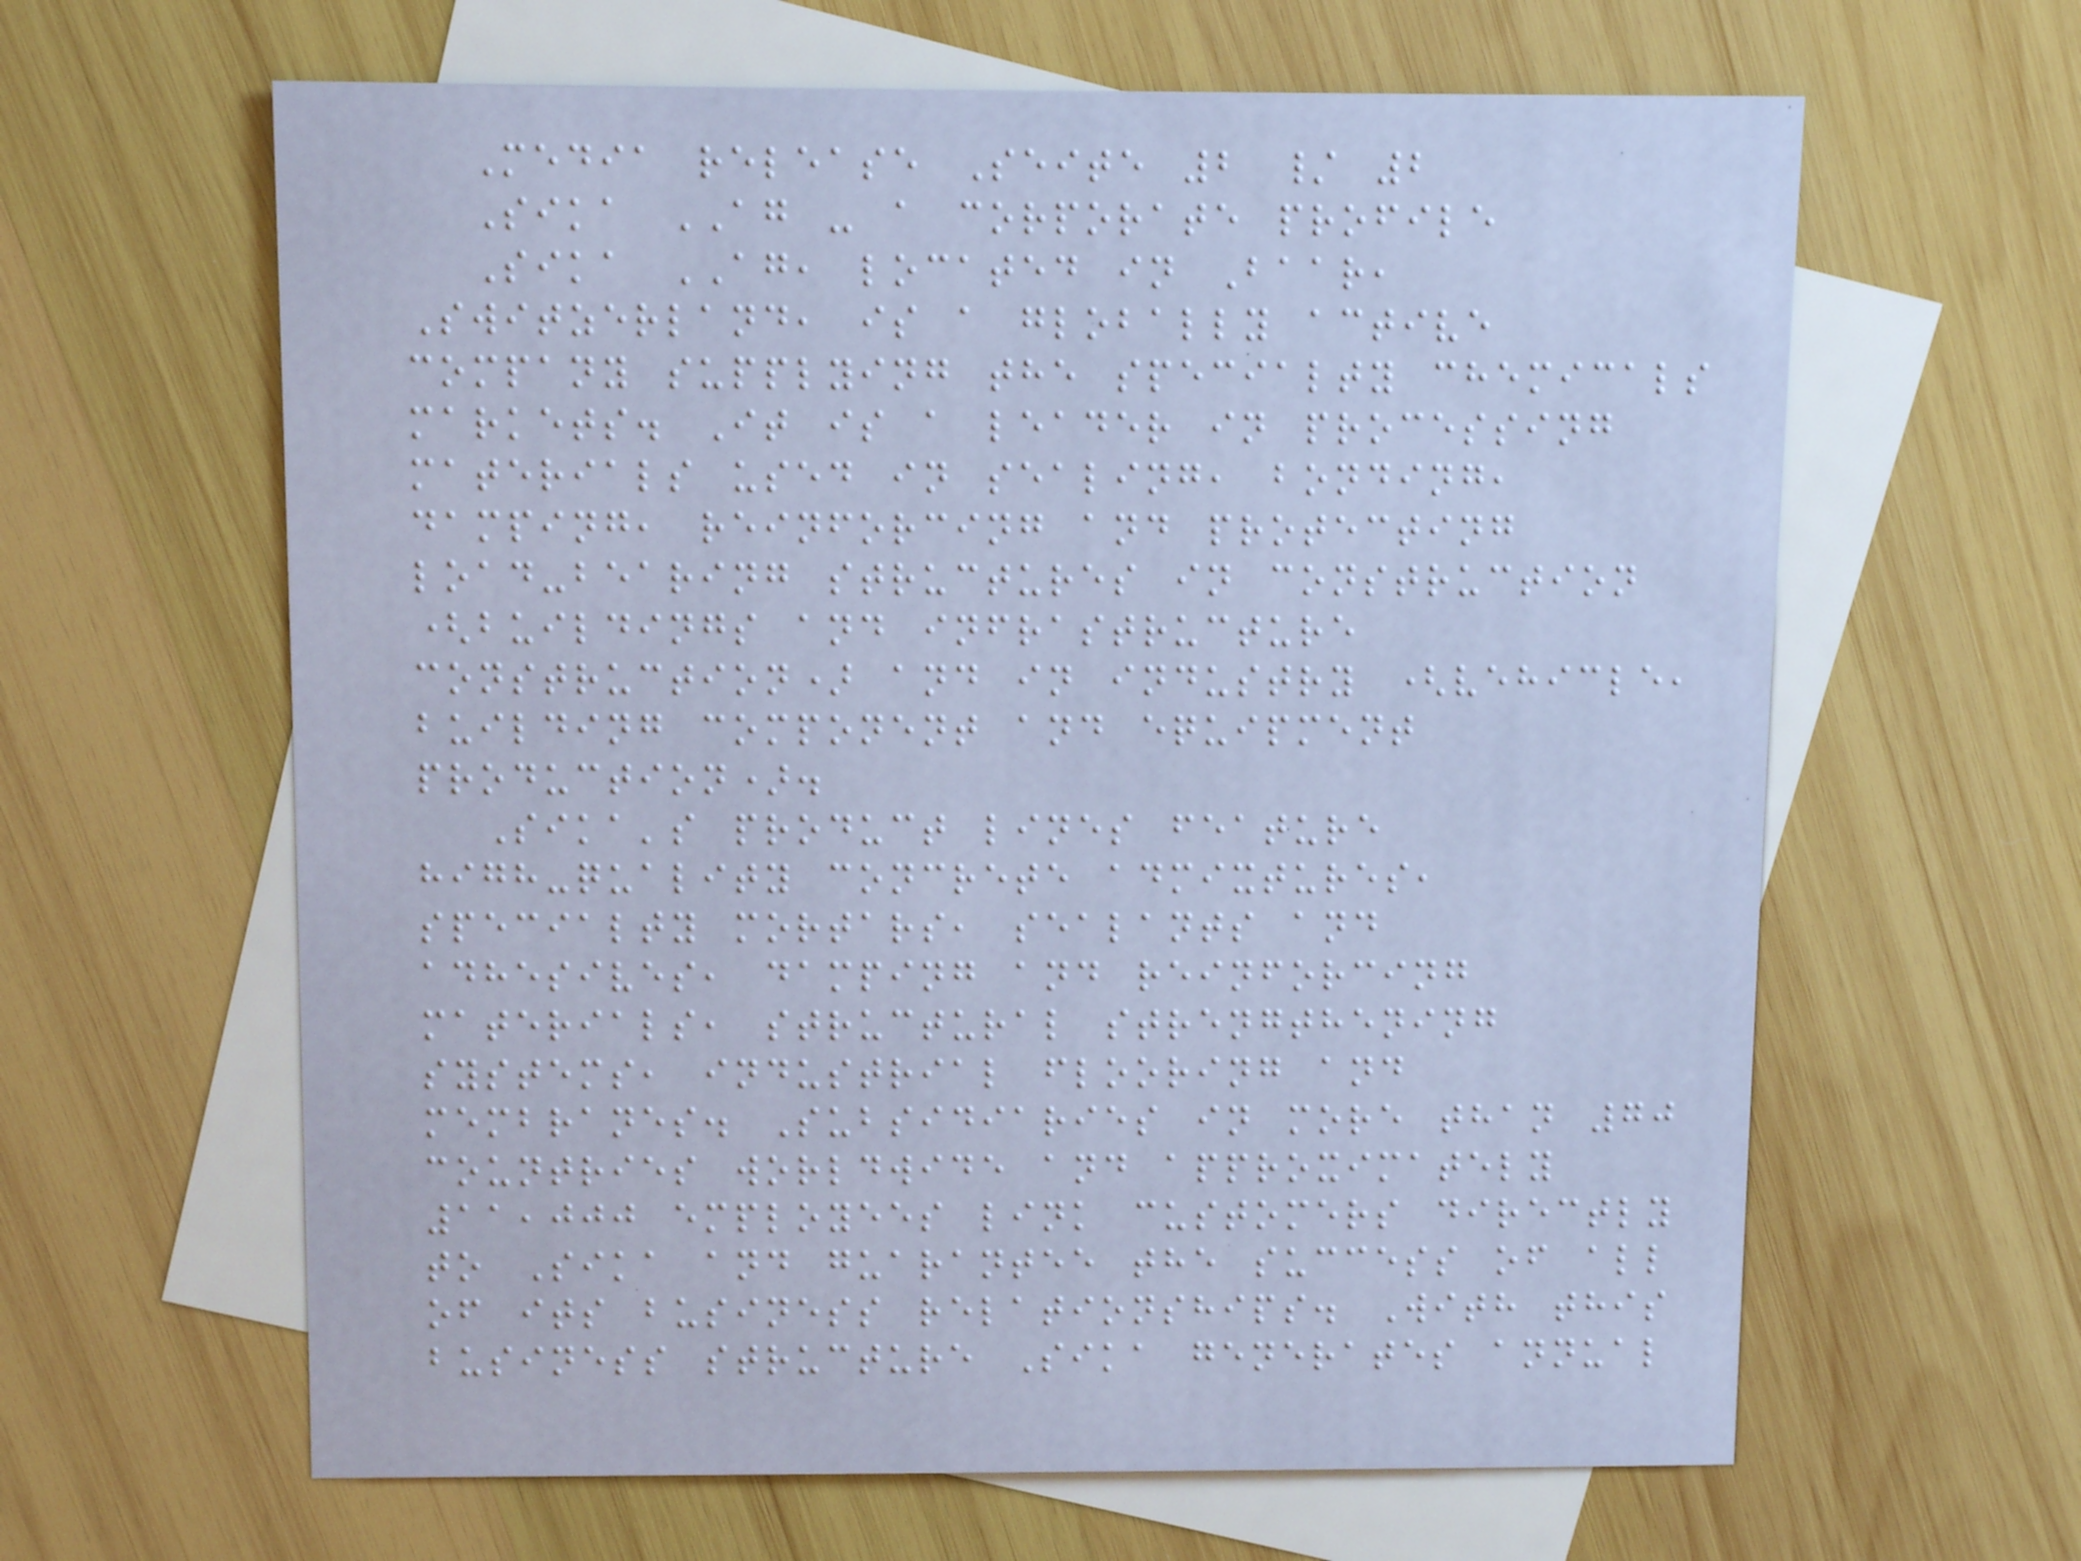Media release Seite 2 / 2
Sika AG - a corporate profile
Sika AG, located in Baar,
Switzerland, is a globally active
company supplying the specialty chemicals
markets. It is a leader in processing
materials used in sealing, bonding,
damping, reinforcing and protecting
load-bearing structures in construction
(buildings and infrastructure
construction) and in industry (vehicle,
building component and equipment
production).
Sika's product lines feature
high-quality concrete admixtures,
specialty mortars, sealants and
adhesives, damping and reinforcing
materials, structural strengthening
systems, industrial flooring and
membranes. Subsidiaries in more than 70
countries worldwide and approximately
11,000 employees link customers directly
to Sika and guarantee the success of all
of its business relationships. With this
business structure Sika generates annual
